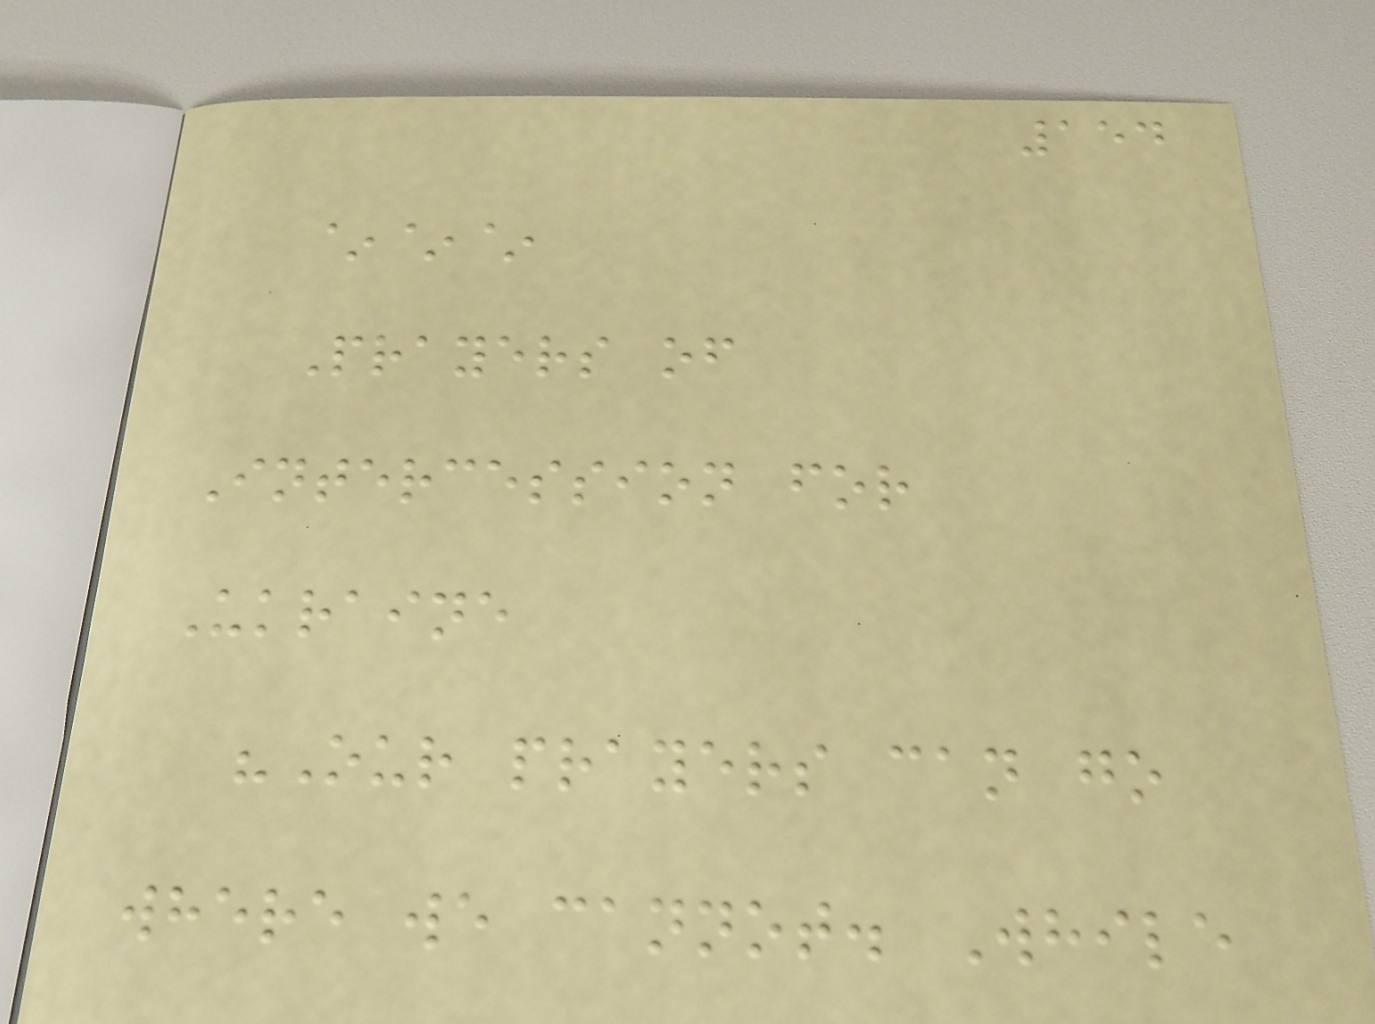154
~~~
Prayers of
Intercession for
Ukraine
"Our prayers can go
where we cannot. While
